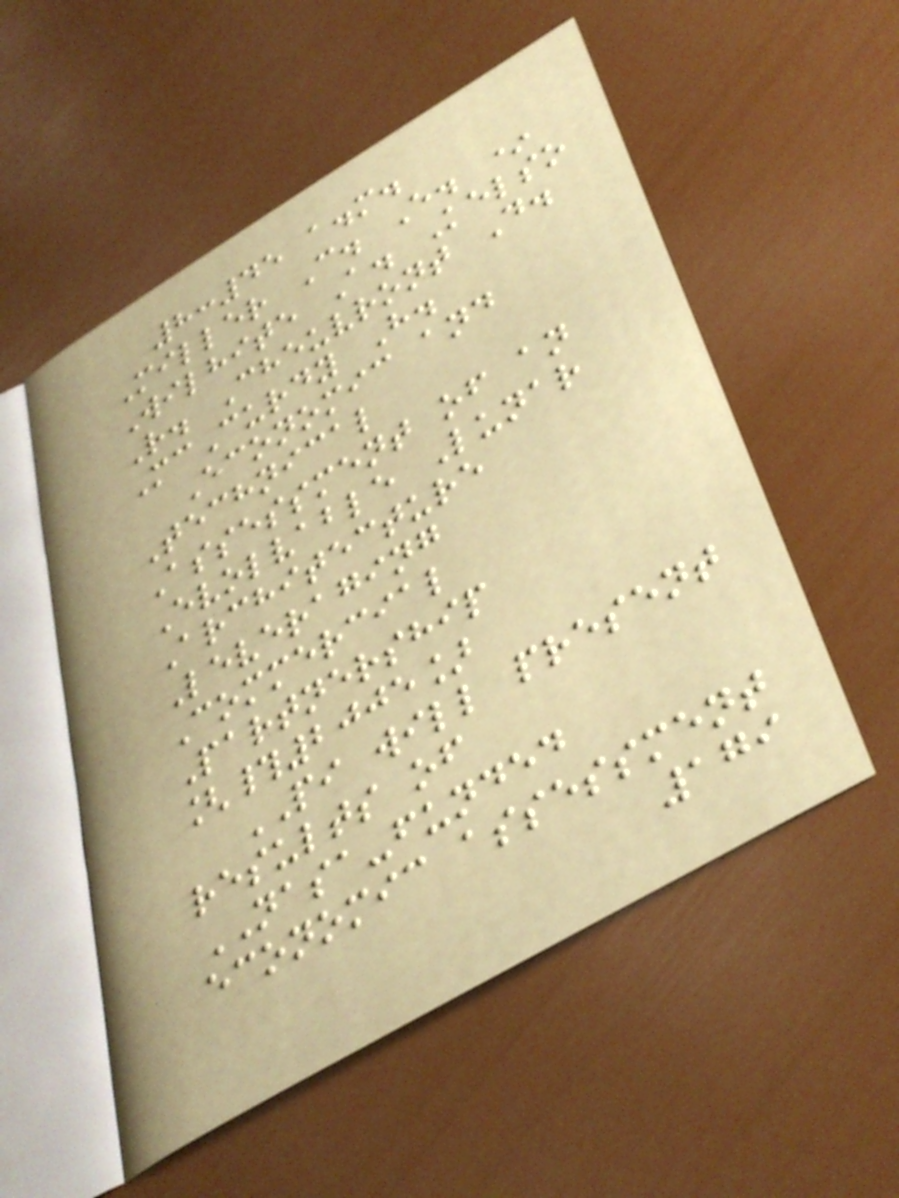8:45 a.m.
Miller C. E. *
Wilhite A. Kelso
R. Cheuvront D.
McCurdy H.
Economic and
Technical
Assessment of an
Evolvable Lunar
Architecture
Leveraging
Commercial
Partnership
[#2005]
PI will present
results of
NASA-funded
economic assessment
179
